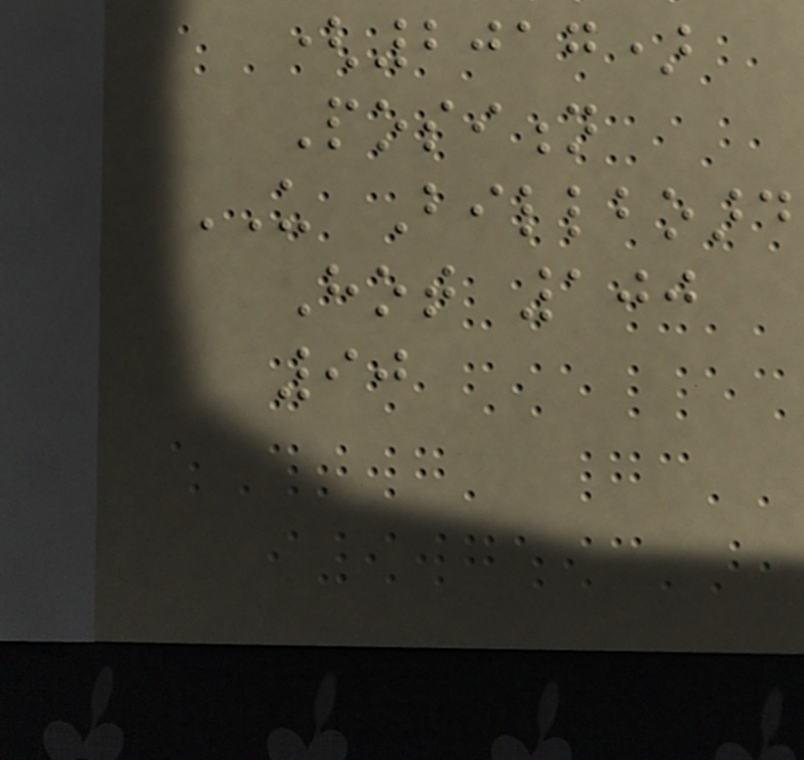(2017)
Position
US Billboard
Hot 100
90
